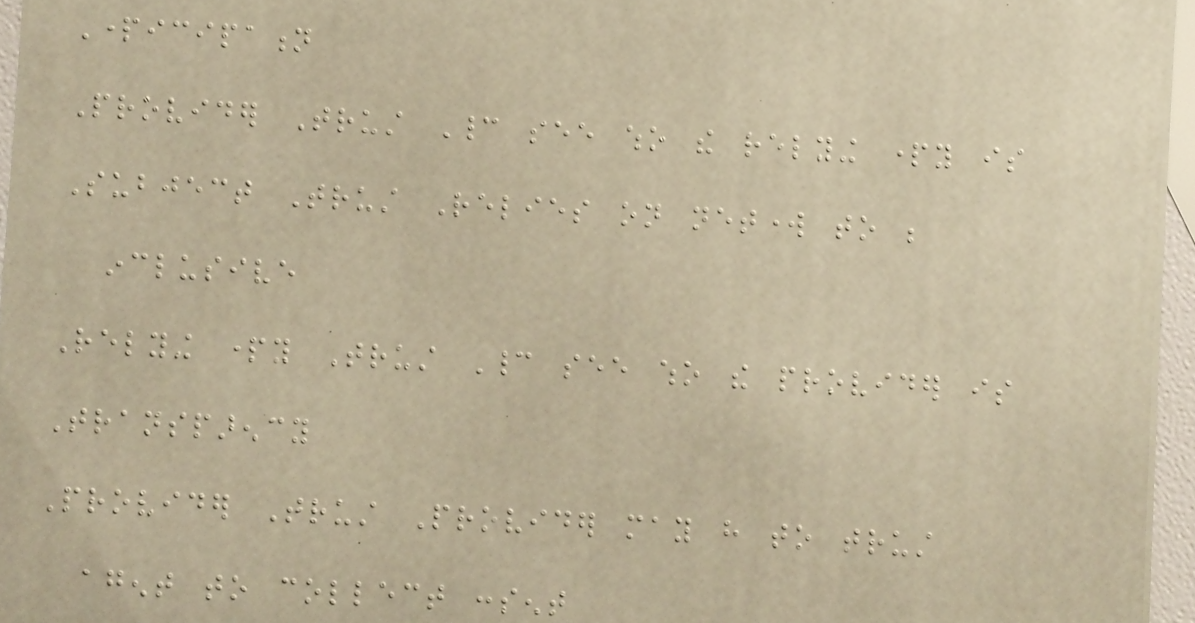Participation
Provider Trust Cannot see who the relying party is
Subject Trust Relies on network to be
inclusive
Relying party Trust Cannot see who the provider is
Transparency
Provider Trust Provider may have to trust
agent to collect consent
